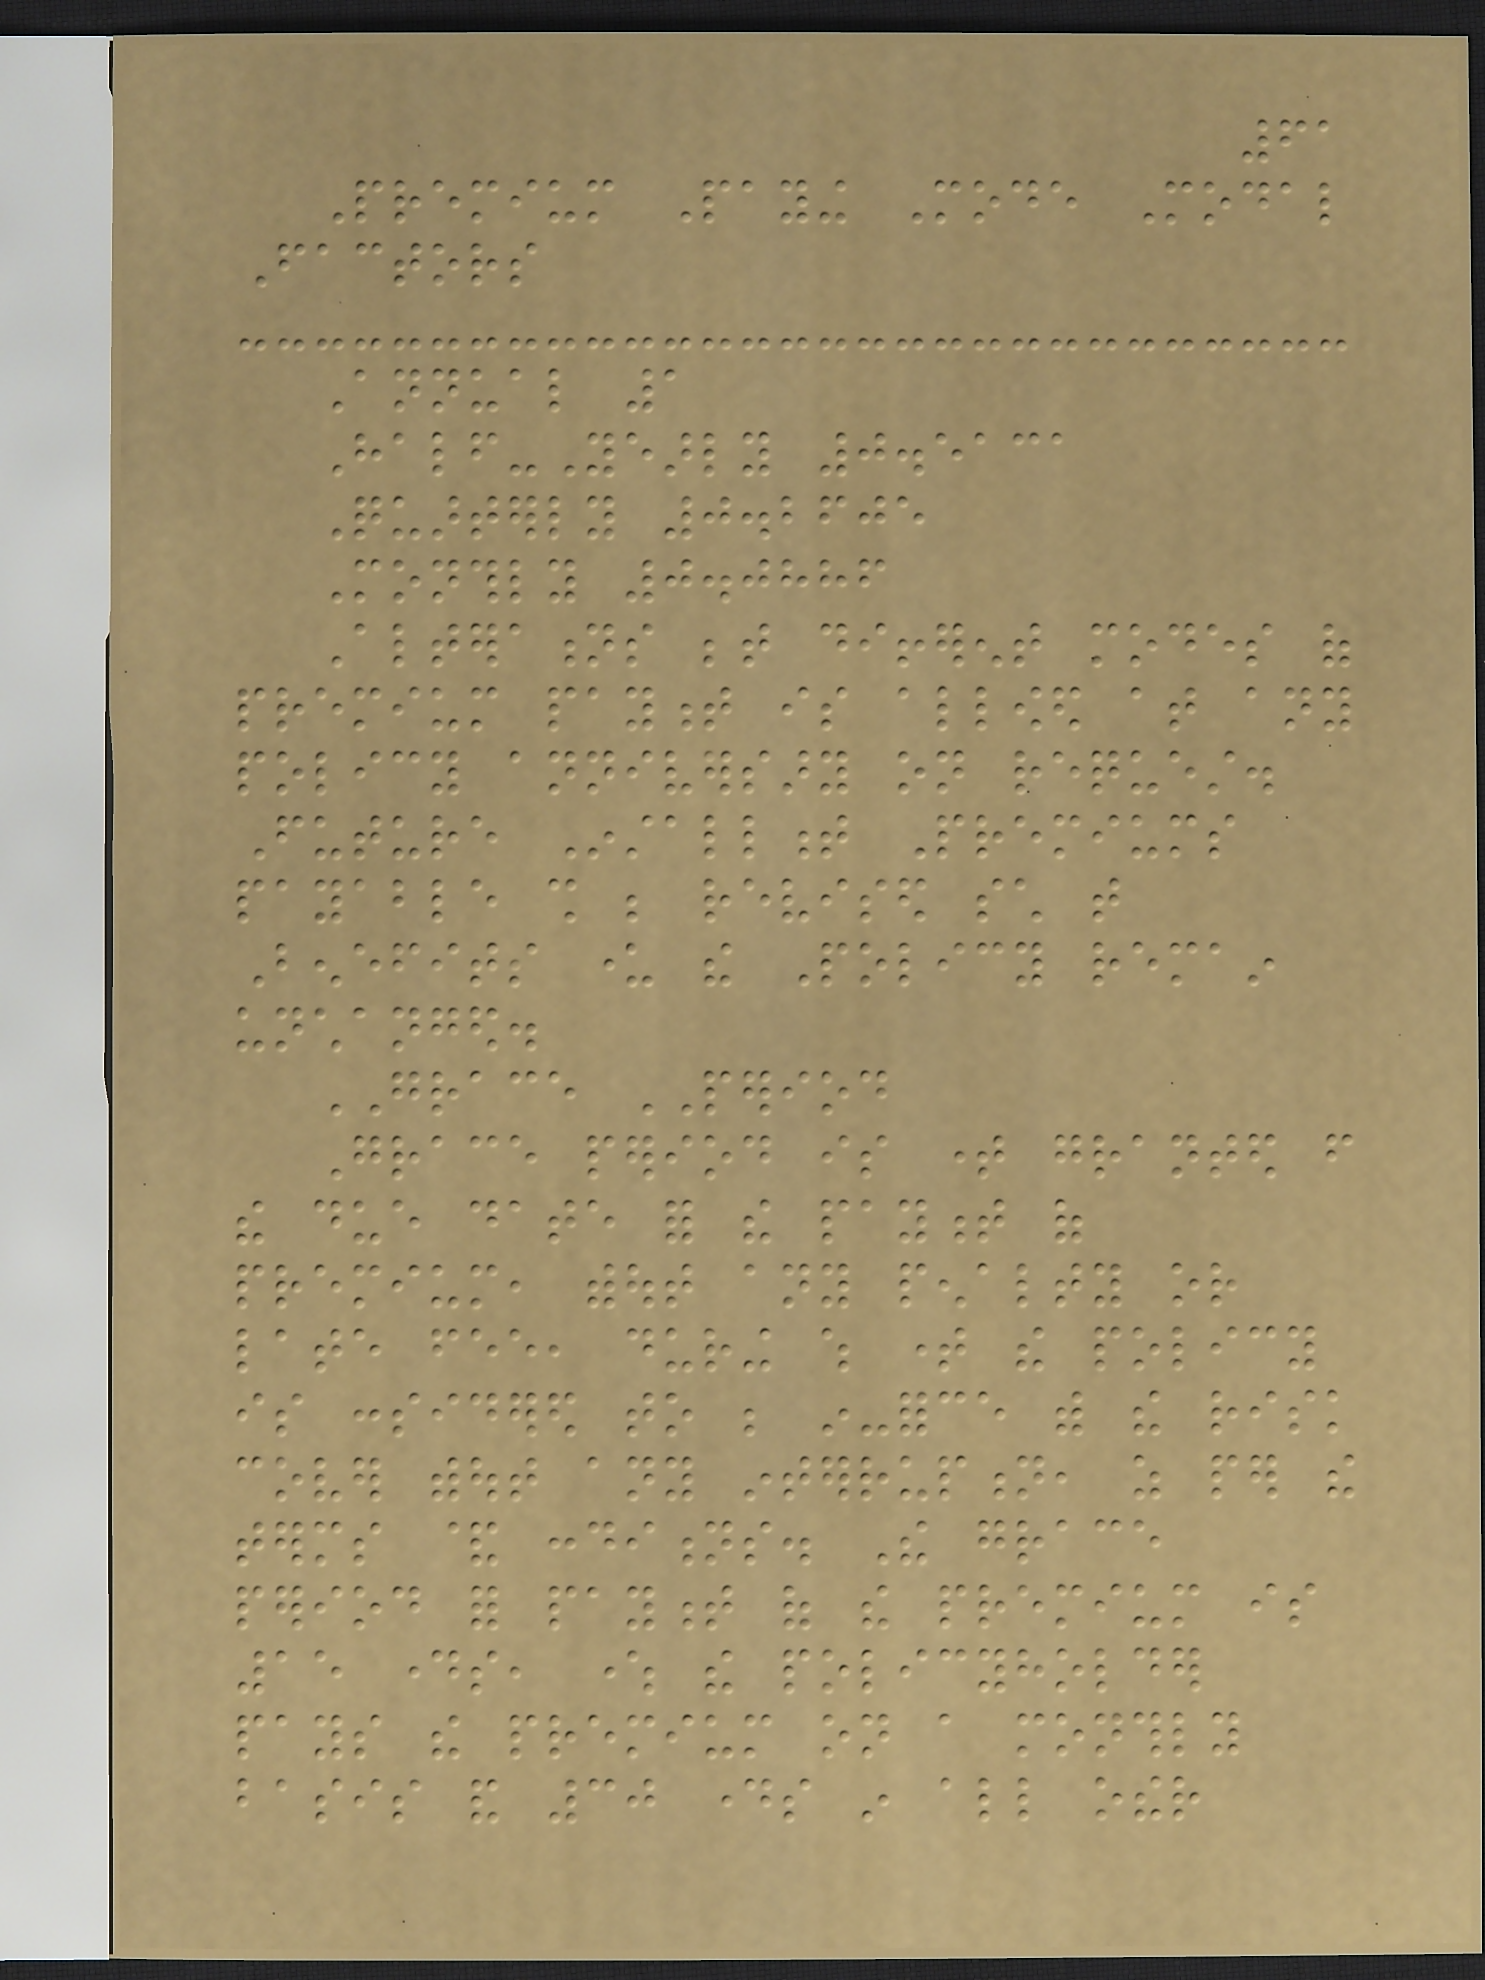61
Premium Paying Mode Modal
Factors
Annual 1
Half-Yearly 0.5131
Quarterly 0.2605
Monthly 0.0886
Alterations between different modes of
premium payment is allowed at any
policy anniversary on request.
Future Installment Premiums
payable shall be revised such that
Benefits under the Policy remain
unchanged.
GRACE PERIOD
Grace period is time granted from
the due date for the payment of
premium, without any penalty or
late fee, during which time the policy
is considered to be in-force with the risk
cover without any interruption, as per the
terms & conditions. The grace
period for payment of the premium is
15 days, where the policyholder
pays the premium on a monthly
basis and 30 days in all other
